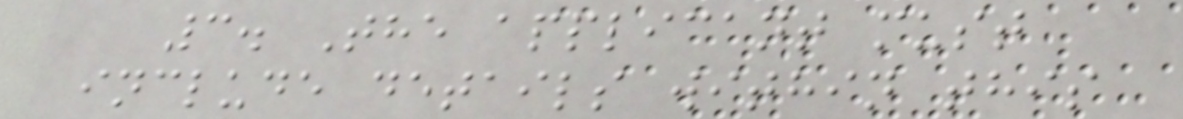3. The applicant must
include details within this
